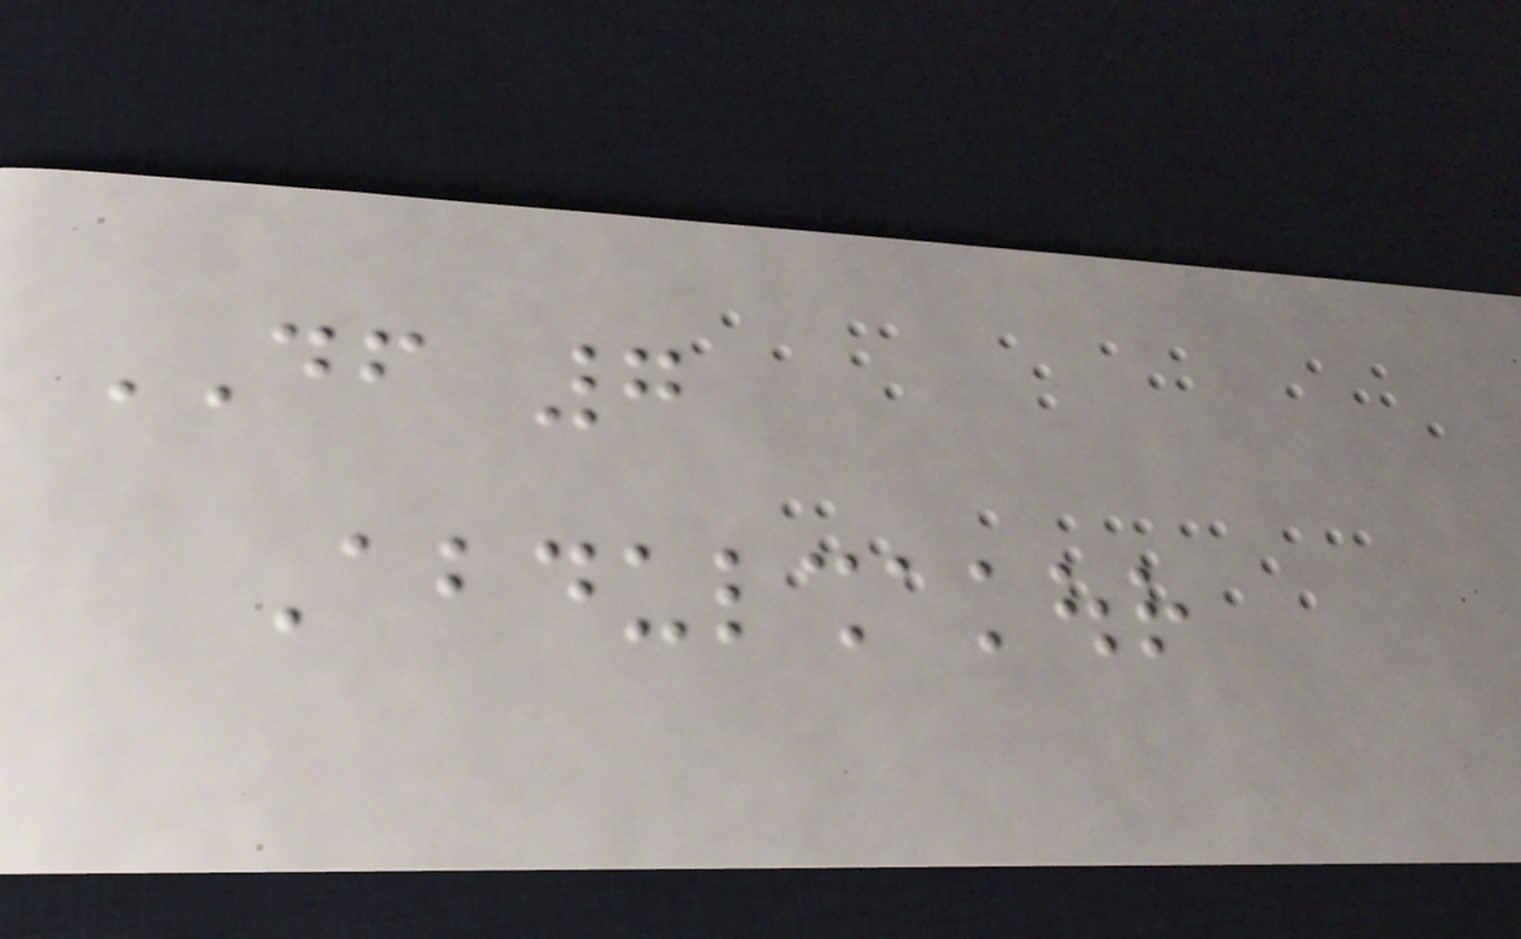DF 7
Abdulshakour
